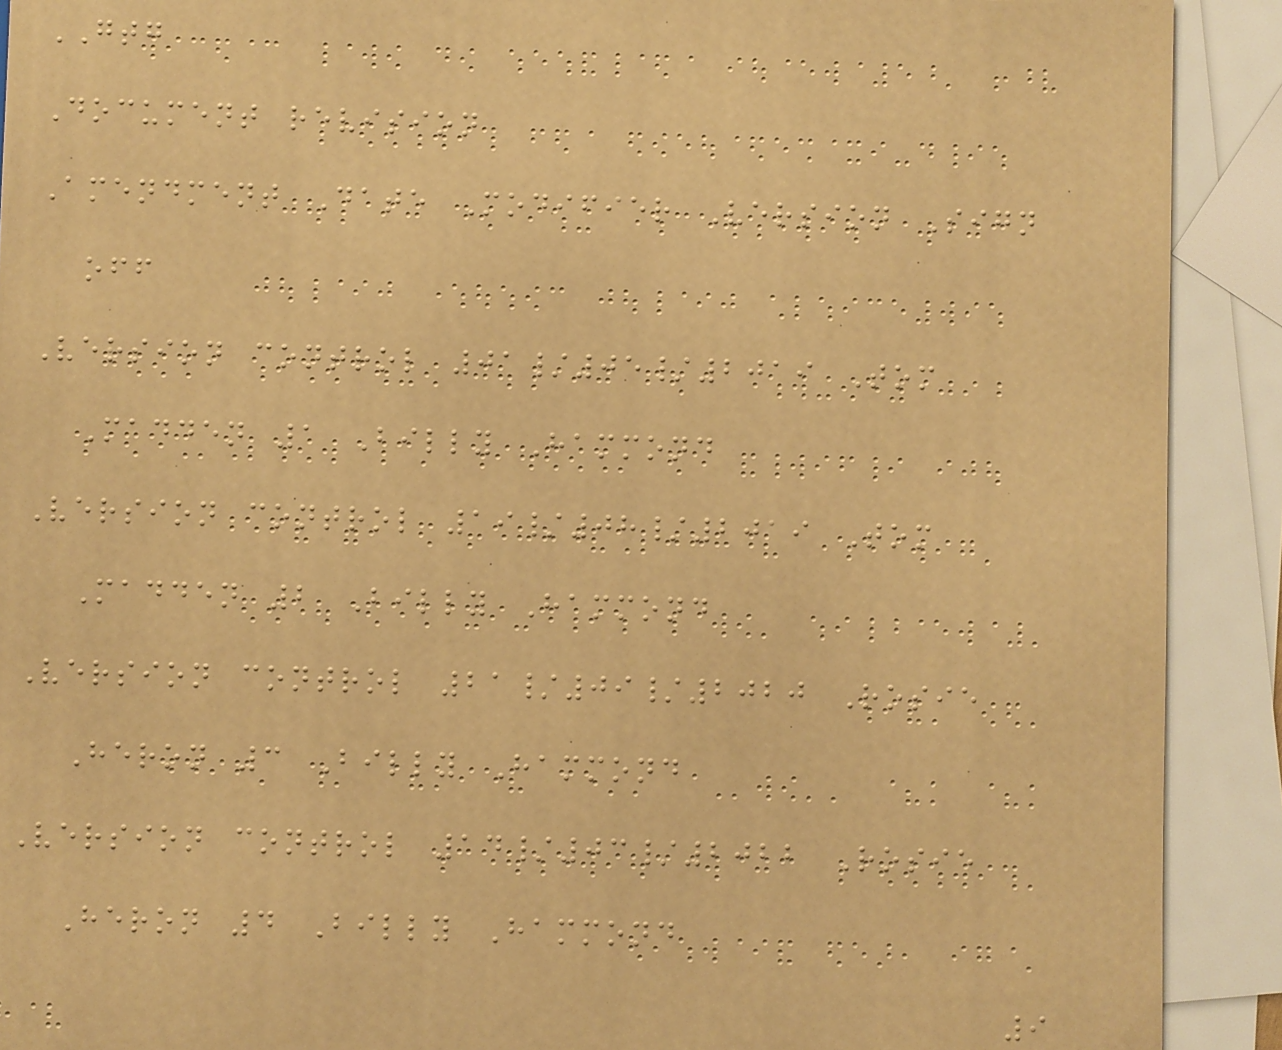GTG
Document revision
Amendment Date Modifier Version Sign
off
Version control 01/05/2019 Tom
Madden 1 Billy Hammond
Version control 19/08/2019 Tom
Madden 2 Billy Hammond
Version control 21/09/2020 Rosie
Heron 3 Billy Hammond
Version control 14/03/2022 Rosie
Heron 4 Billy Hammond
9
